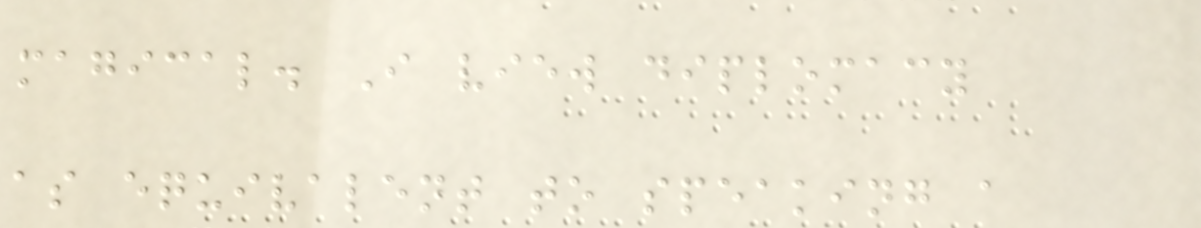magical. I view diplomacy
as equivalent to speaking a
